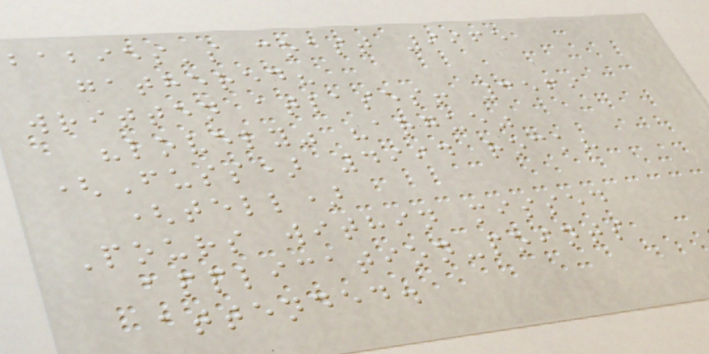babies's coast 9965
gathered?
written atlases! 3569
"lovely" "argue"
(Fuss) 4994 rock?
(tell)
Pours within missed
application-points
attended.
